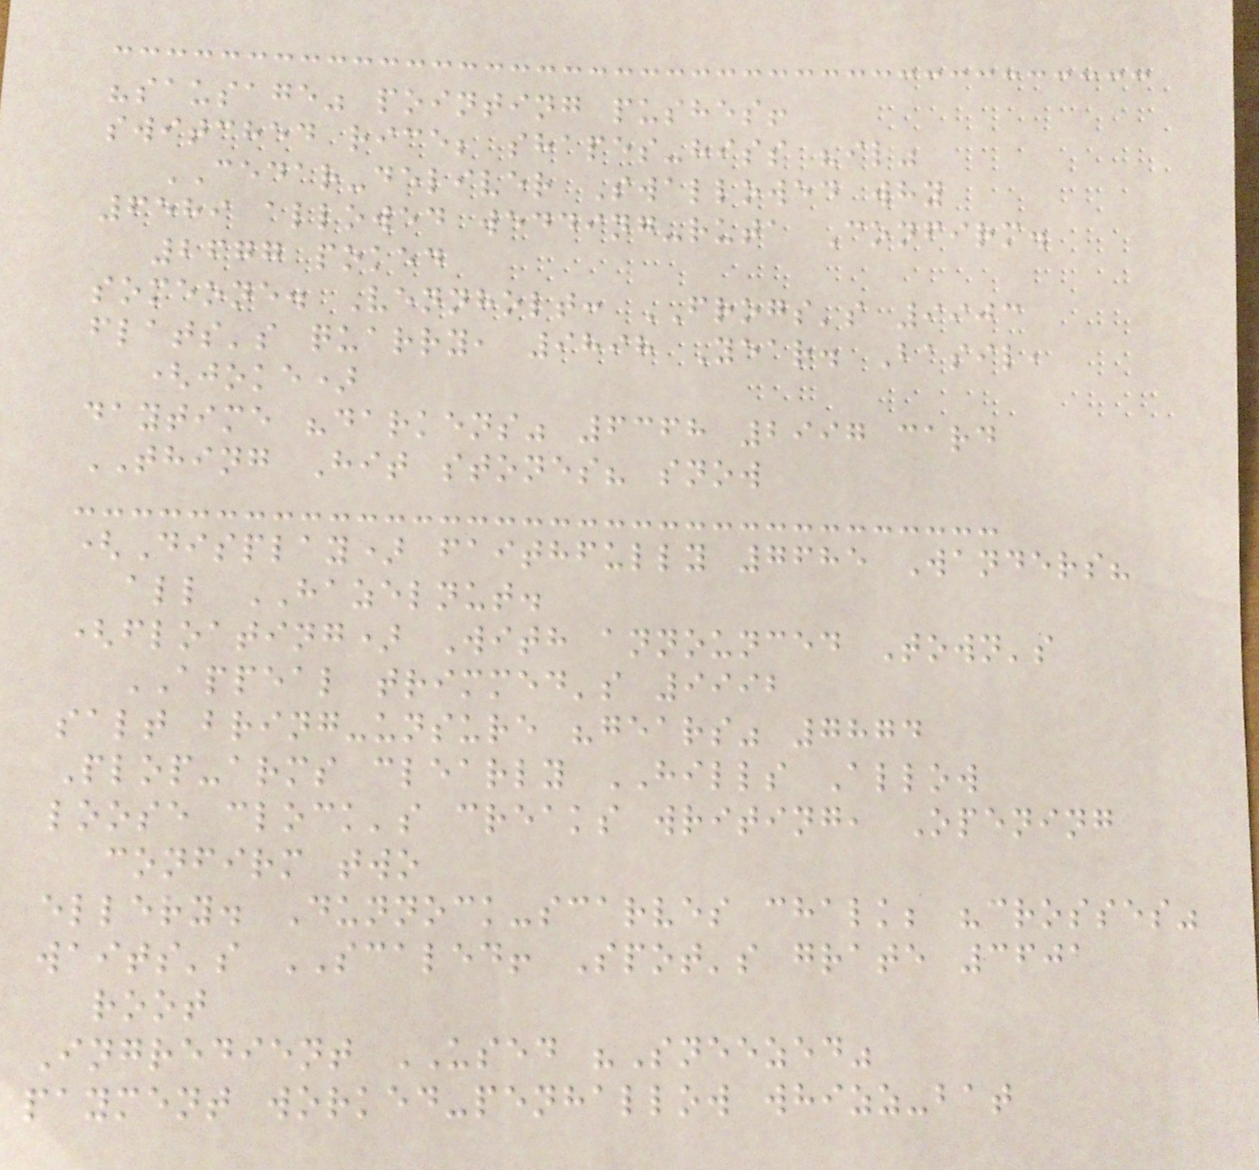"sausage" pointing pushes!
switched rice; shapes-hiss "il"
CEDAR-deliver Swallowed why
6589 allowed wedding-ruta Confirm.
2677 poked
someone. Vennholt: FROGS's 9903
flats's quarry, 9898 Year. Basil,
(joke)
daytime "darkens" 6368 2997 card
THING Hit stones? snow
(Display) faithfully 7685 Wanders?
all HAZELNUT.
(floating) With announced Town's
APPEAL trimmed's 9992
salt bring-unsure "gears" 7874
Plop-arms clearly HILLS Allow
loose clock's creaks writing, Opening
confirm two
ellery. Dunnock-scarves chalk; "crosses"
waits's SCALED! Spot's grate 3601
root
Ingredient USED "Sneezed"
payment worked-penhallow whizz-bat
